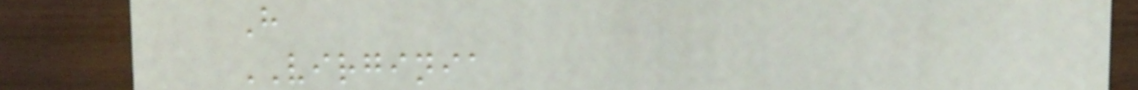H
VIRGINIA
